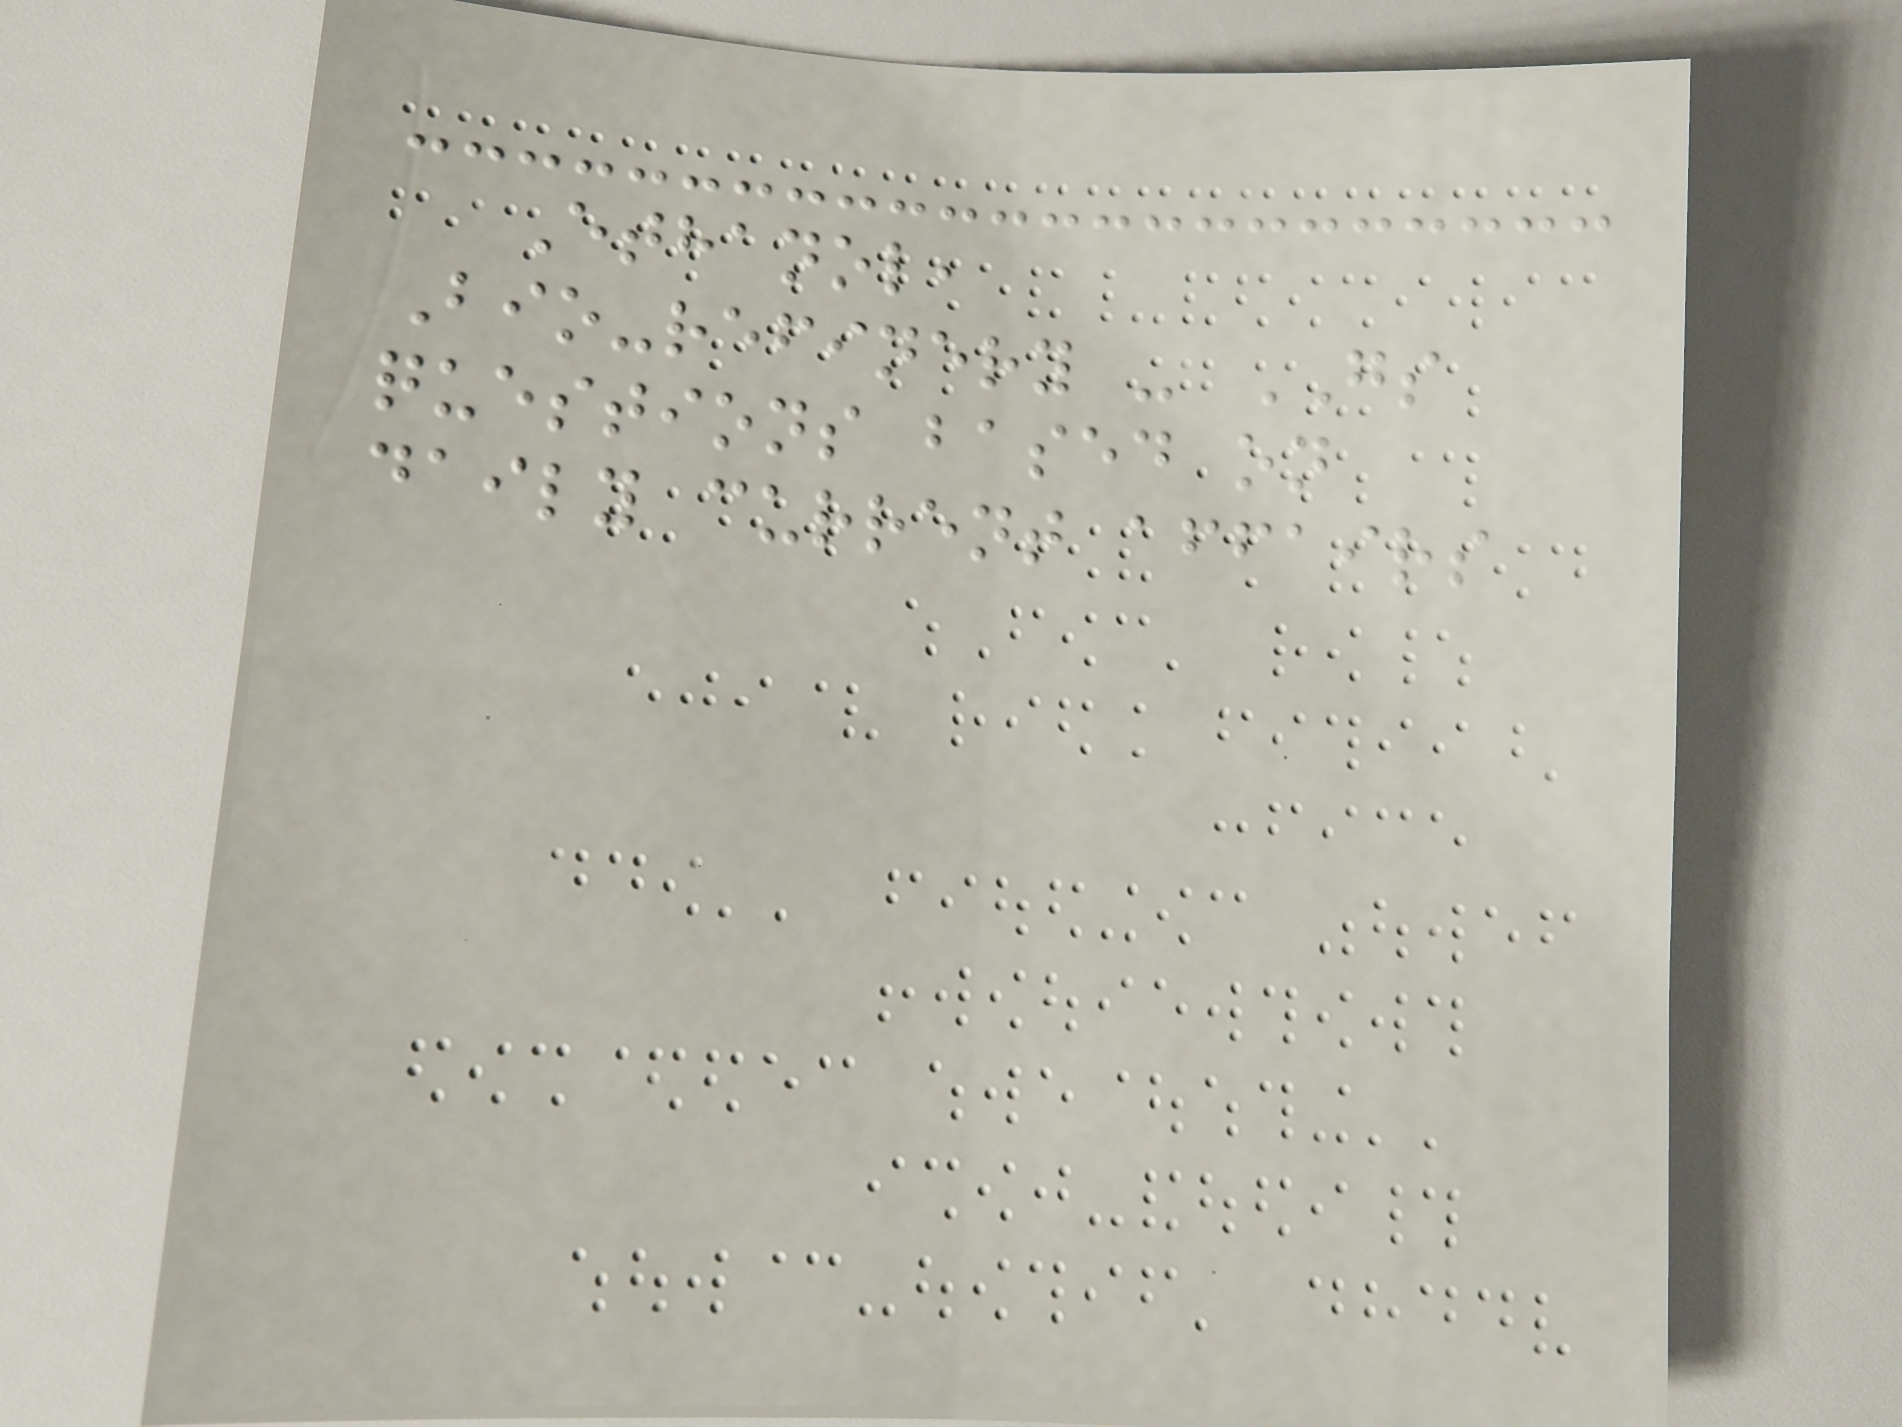Ethanol,
Bio-refinery - GS
questions based on
daily current affairs
